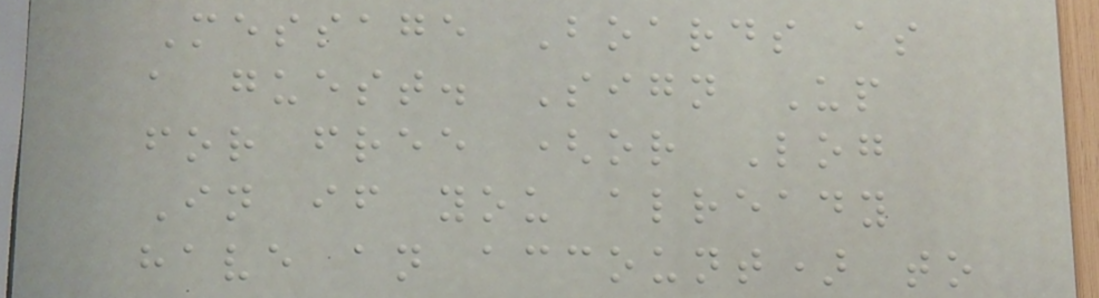Message Boards as
a guest. Sign Up
for free (or Log
In if you already
have an account) to
